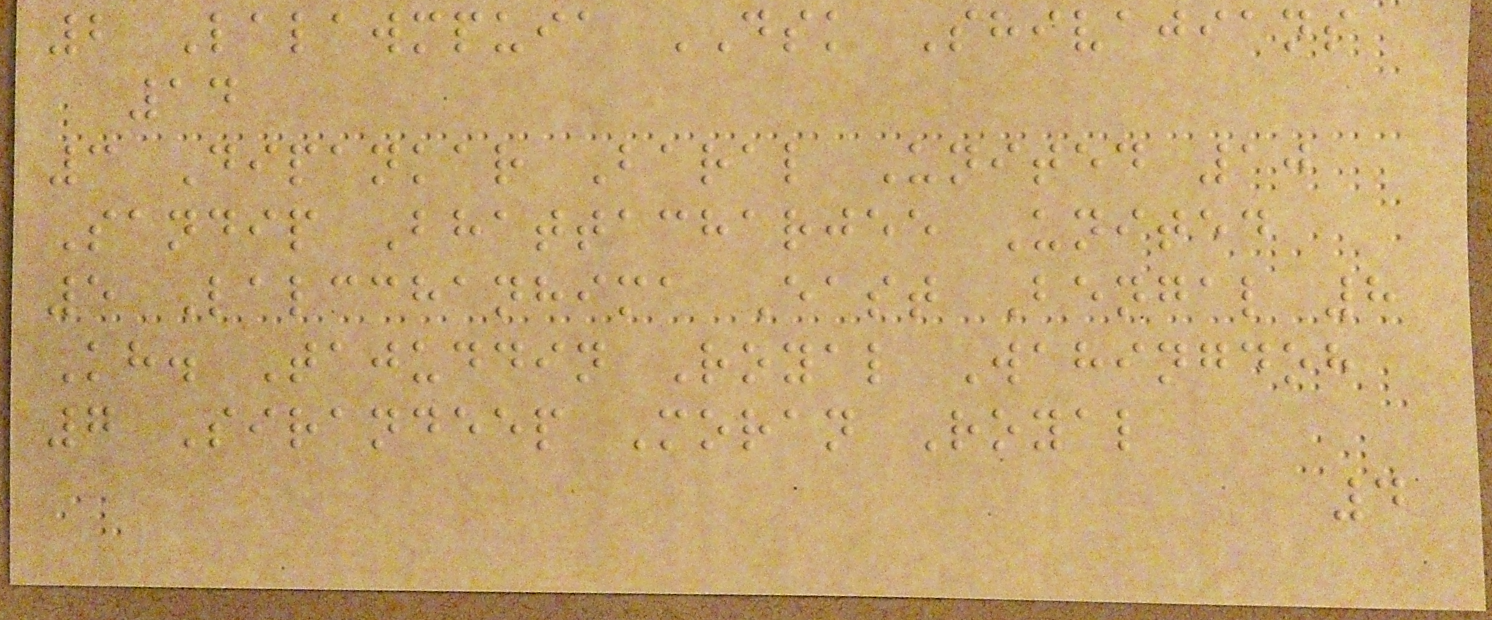2 Lalawmpuia DSK Shivajians
14
3 Dipankar Baral United 10
Sandip Bhattacharjee United
5 Lalcchanhima East Bengal 8
Kh. Tajuddin Royal Wahingdoh
7 Sirandeep Moran Royal
4
